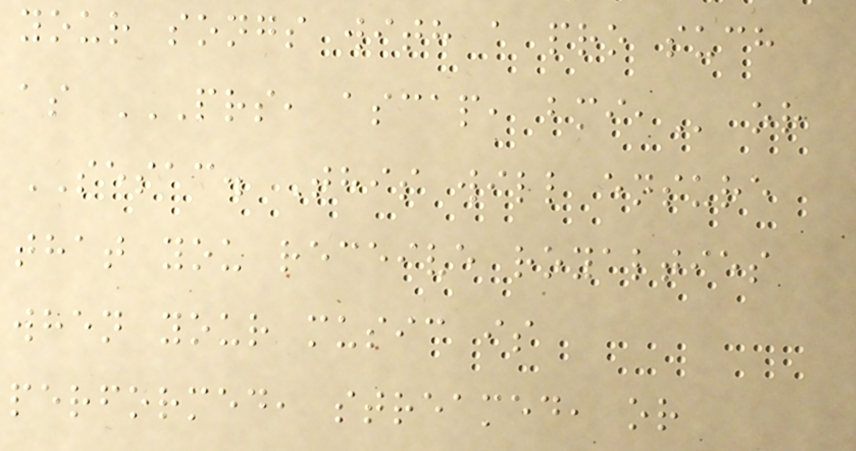your songs with a pro such
as PRS, ASCAP, BMI, or
SESAC. This will ensure
that you receive royalties
when your music is
performed, streamed, or
